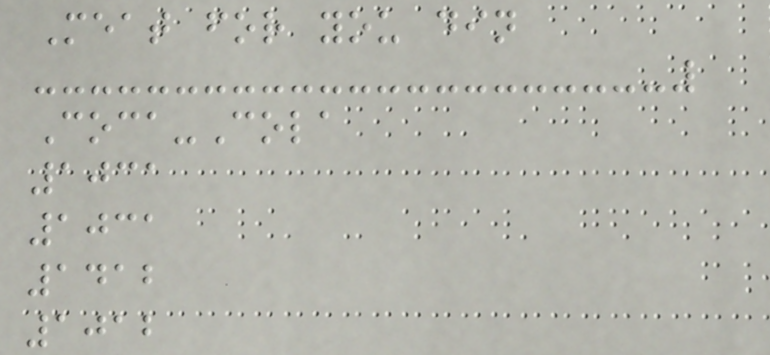Meat for you din
Coca-Cola
1031
1031
1412
1012
